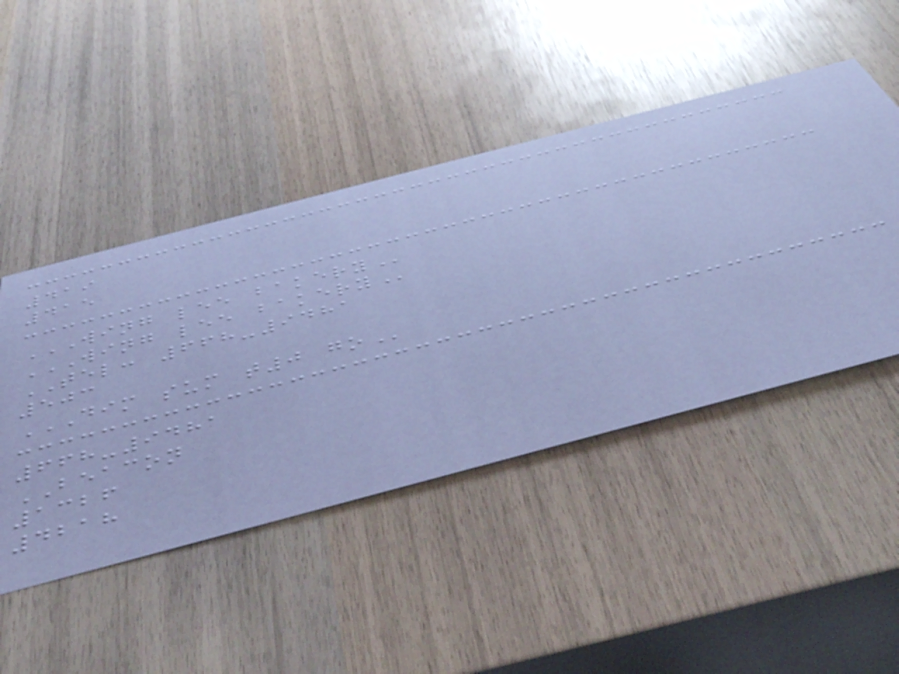419
415
WING LEE BAKERY
WING LEE BAKERY
TEL: 668-9481
503
DIM SUM T0 GO
668-9481
BEACON
1326
4218
